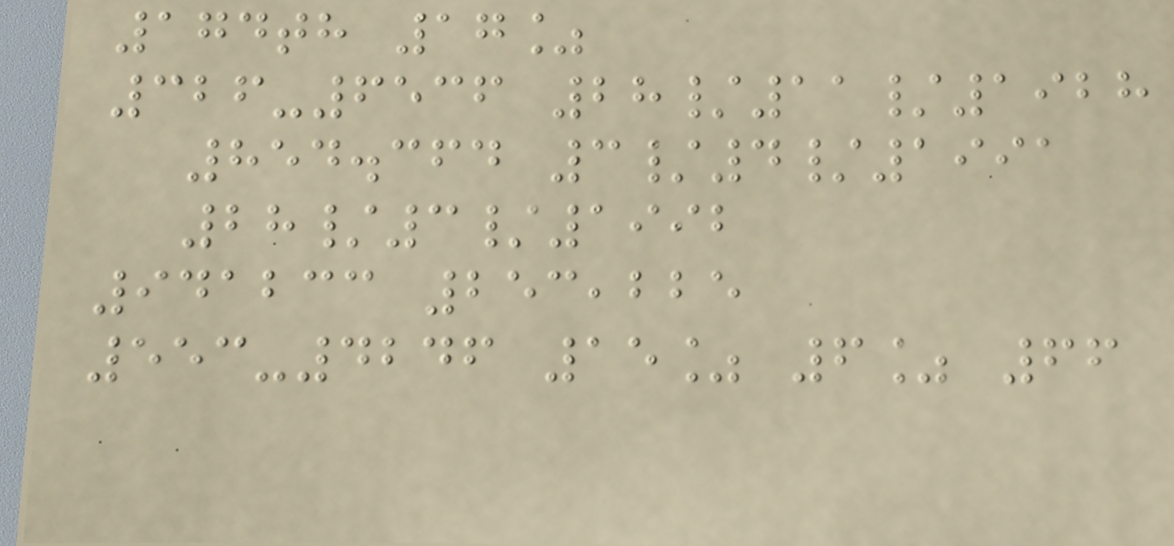174th 17%
326-6536 28/11/1928
854.364 3/4/1991
28/3/1992
941233 253,225
553-4246 15% 6% 66
